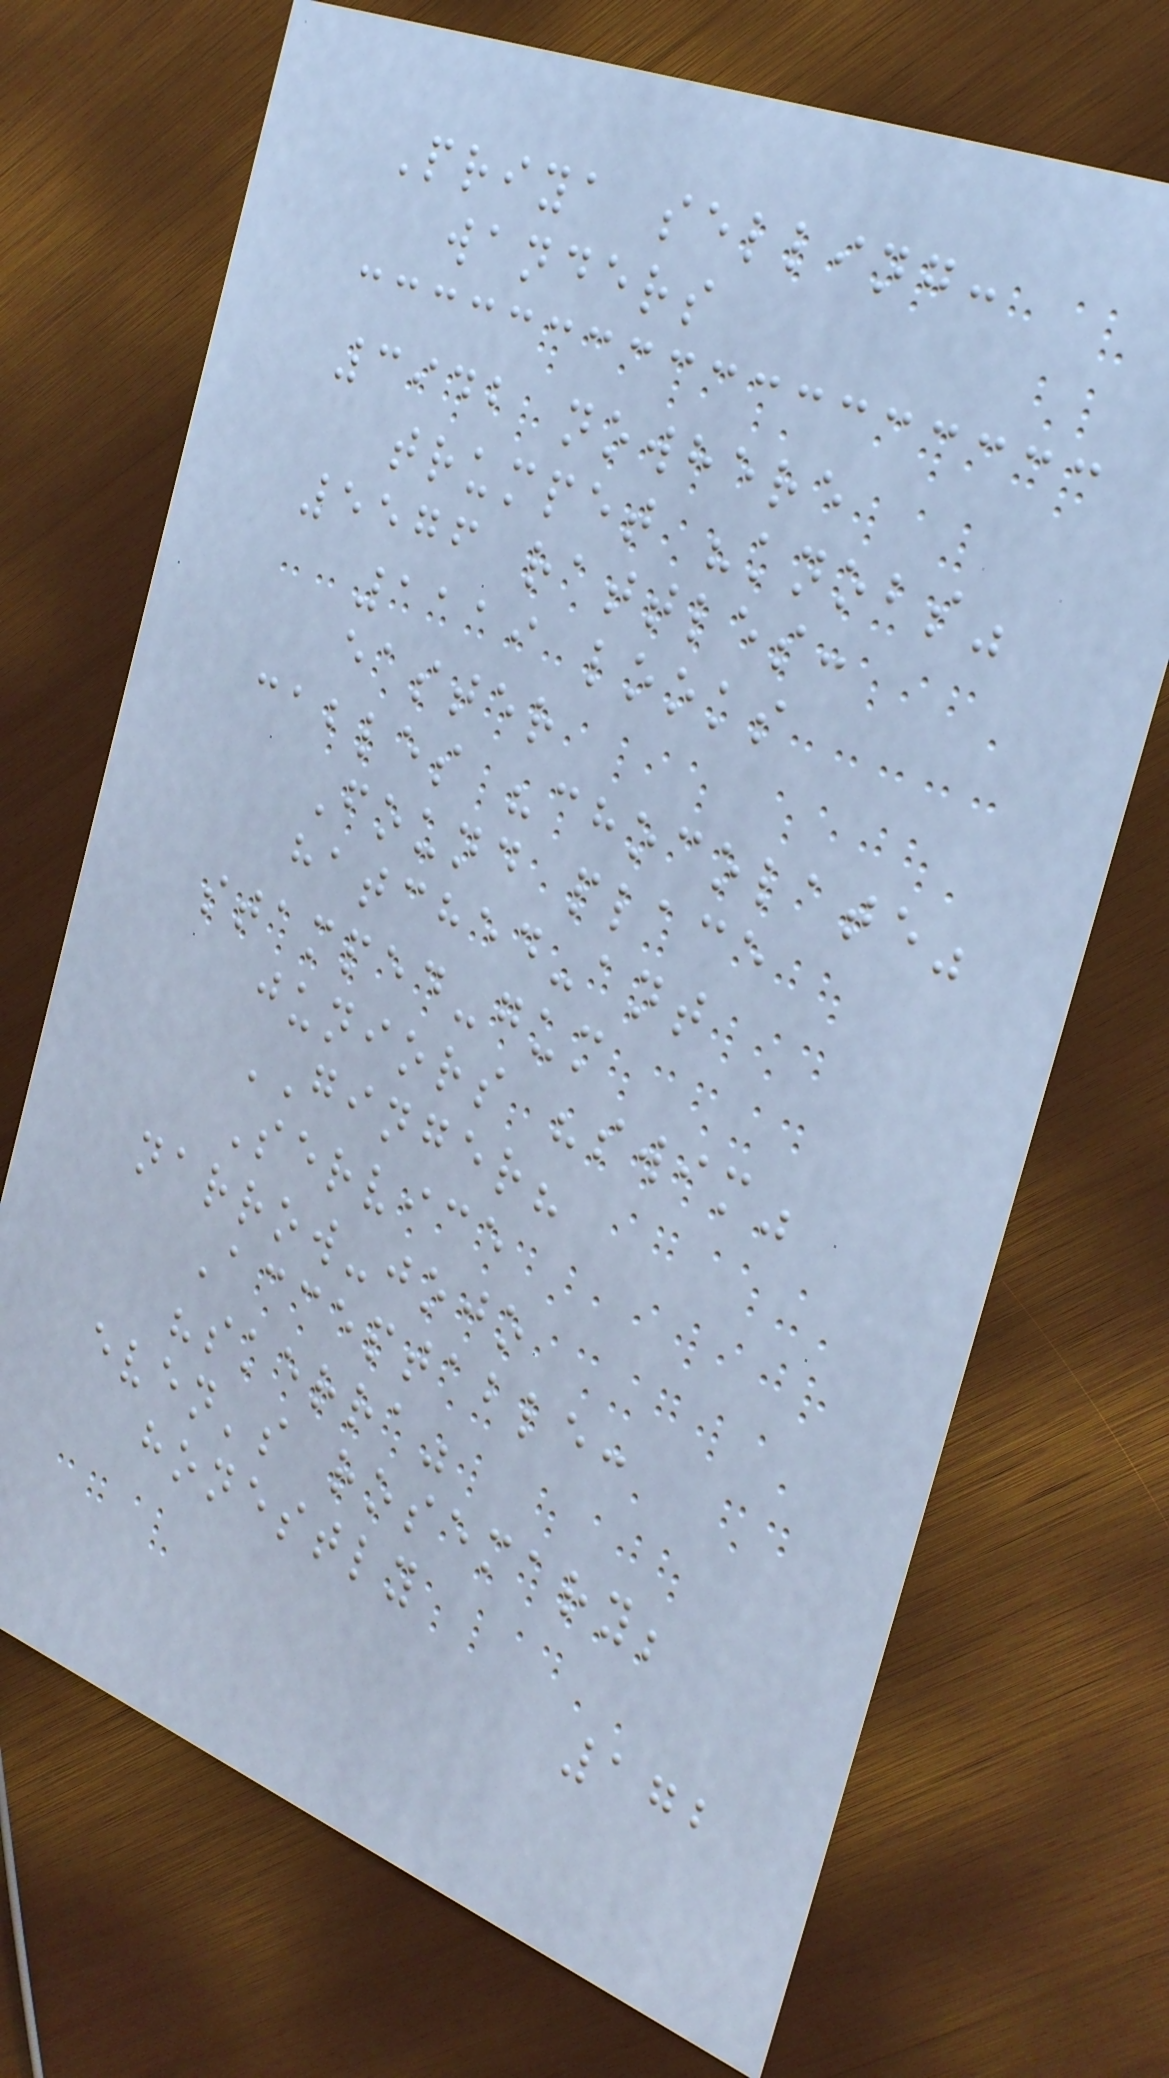Priya selling:
wanders
3942 nowhere
trumpet "knobs"
5576 rattles:
1119 looks
easter
cables "chocolate"
Found place
hatched-ant
stamped-gum
juniors "swim"
GINGER?
Service
narrow-jojo
Acceptable:
"skerra"
even's rosemary;
honestly
172
